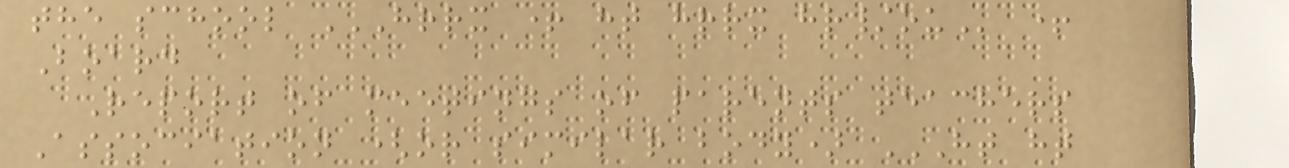the school HRRX + HT HRRX HR/OU +
Board
Report of meetings of parents teachers
Association (or similar body) HT HT
